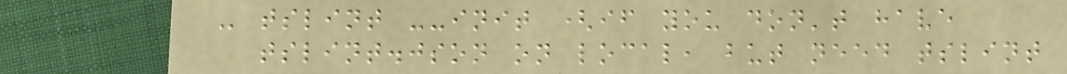- tslint --init (if you don't have
tslint.json on local, but need tslint
